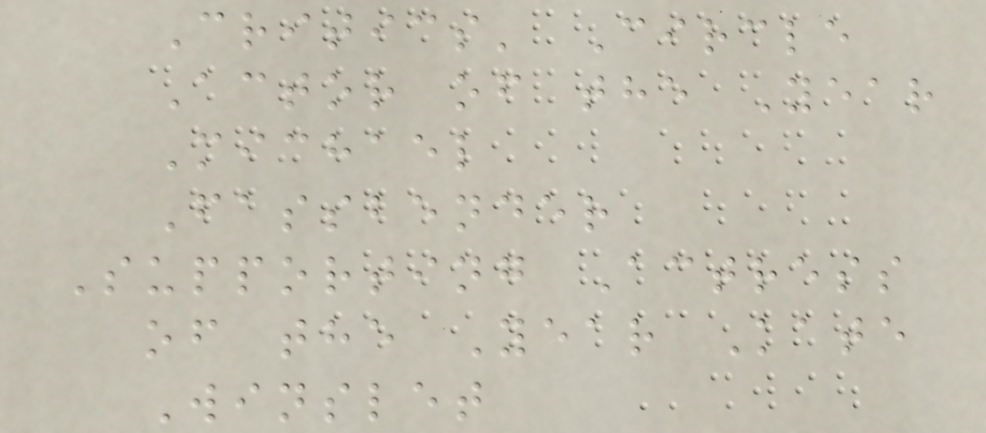Critics' Circle
Actor of the Year
Michael
Fassbender
Supporting Actress
of the Year Kate
Winslet
